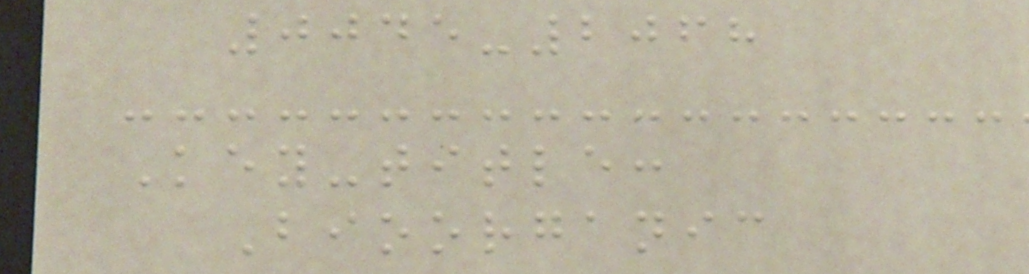0045-2068
Key-title:
Bioorganic
